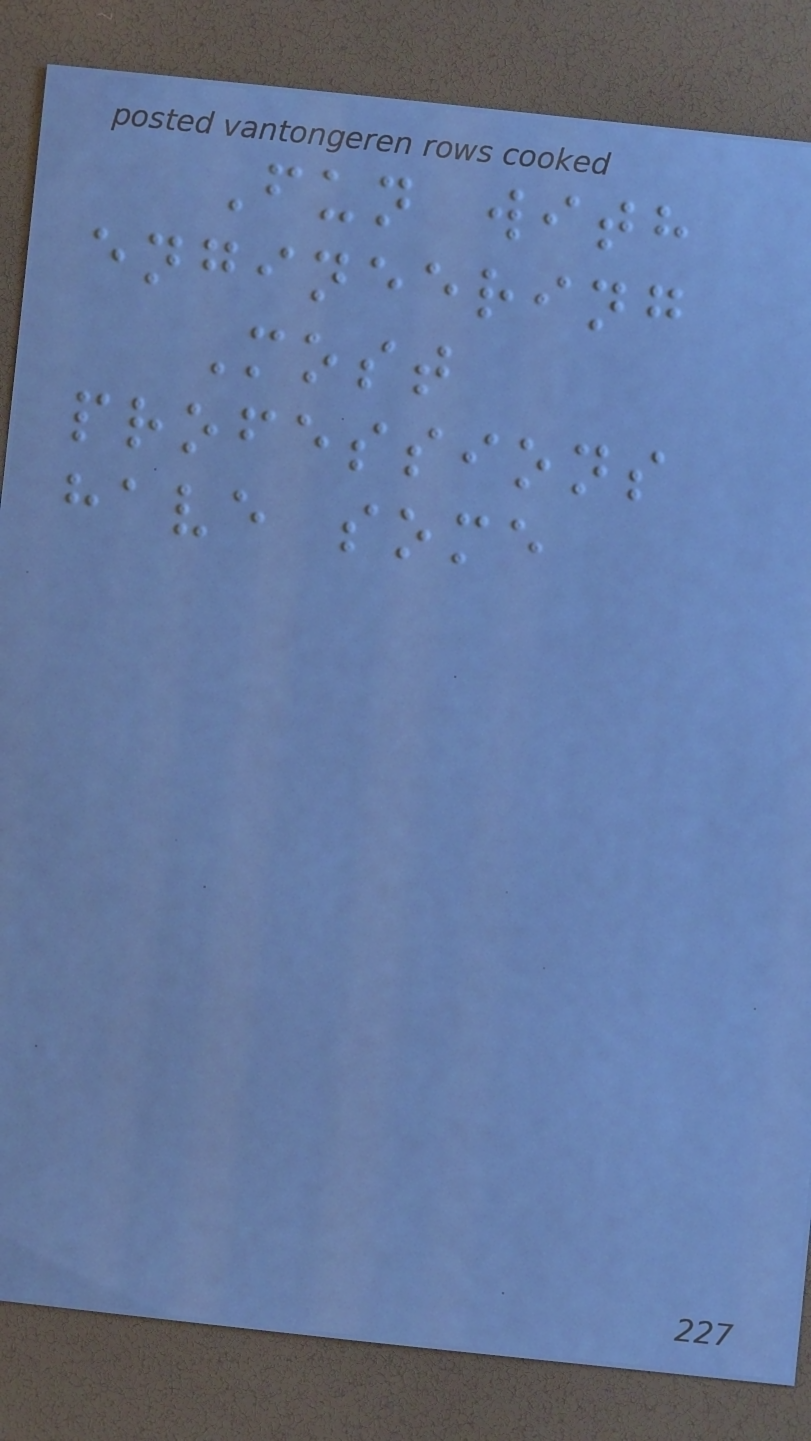Fun with
engineering
Most
professions
have some
